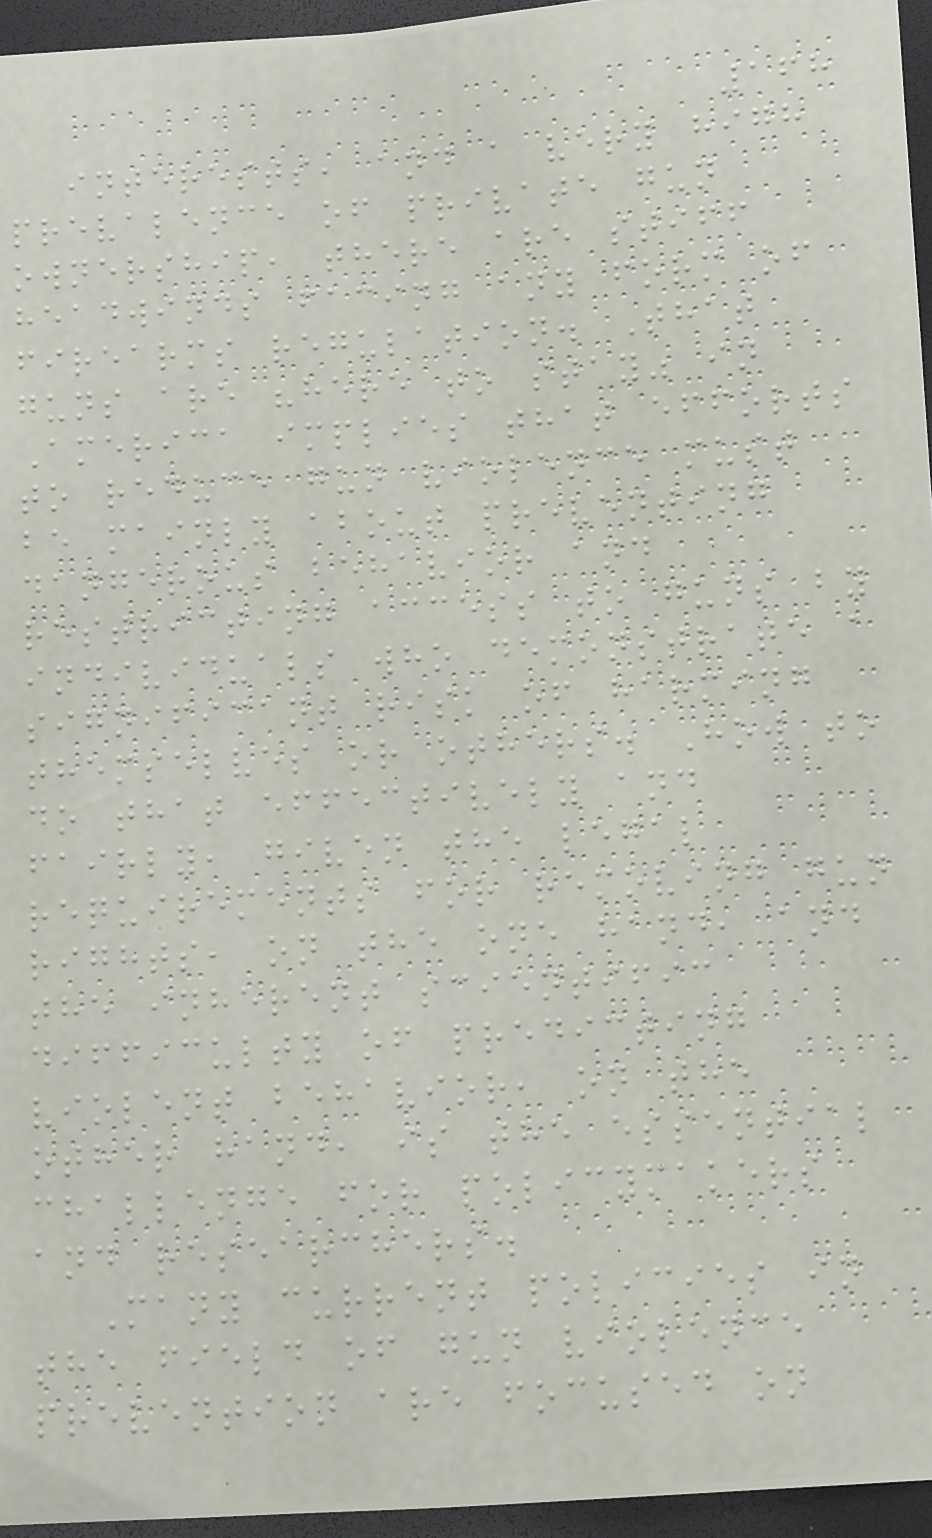168
interests, and a very high
prevalence of private gun
ownership, there are stiff
headwinds facing any form of
firearms regulation. That
guns are "here to stay" in
America implies that efforts
to reduce gun violence must
be mainly about preventing
dangerous behavior and
restricting access to guns by
individuals who demonstrate a
significant risk of harming
themselves or others. How to
do that effectively and
fairly, given the legal
requirements for removing gun
rights, on the one hand, and
the inherent scientific
difficulty of predicting
violent behavior, on the
other hand, is the essential
challenge for policymakers
and researchers.
Many current policies in
the field of gun violence
prevention are focused on
